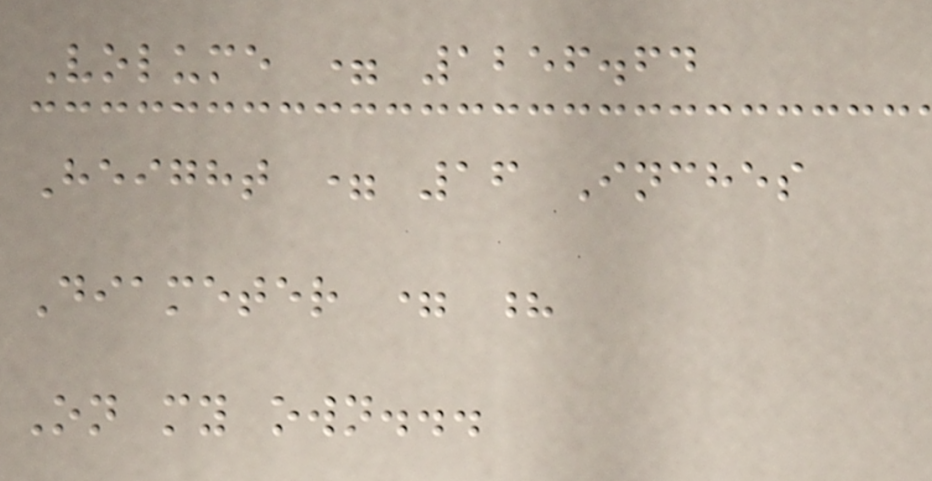Volume = 1256.64
Height = 16 Inches
Diameter = ?
On my own...
